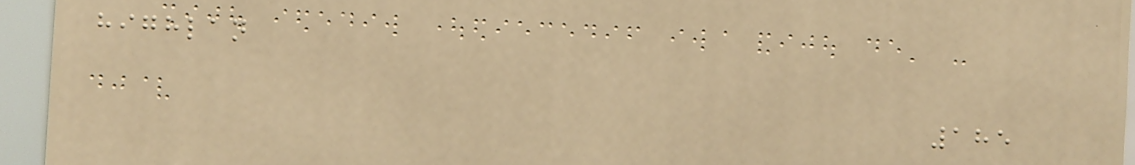highlan
185
